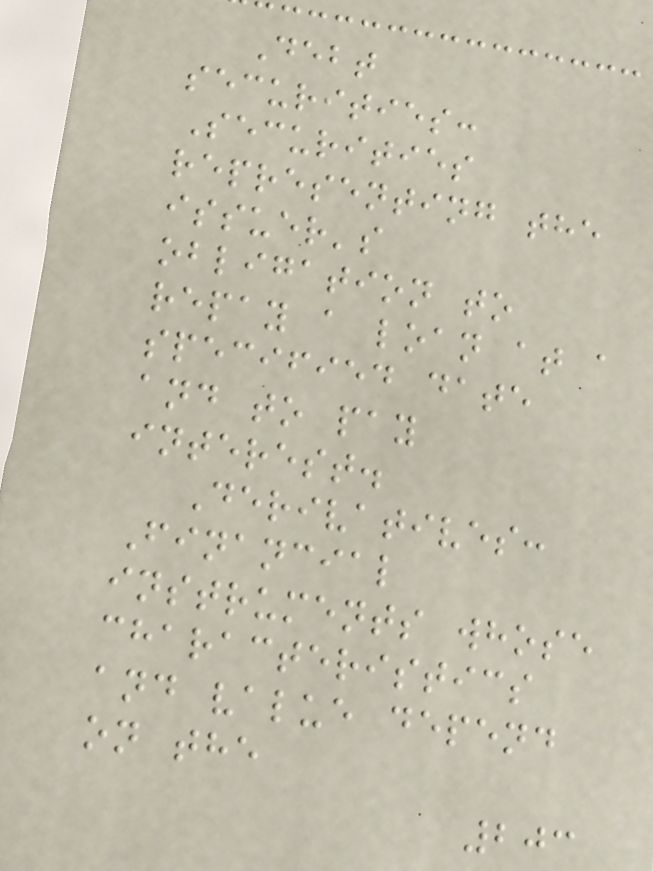Debt
securities:
Securities
representing the
issuer's
obligation to
repay a loan at a
specified date
and to pay
interest.
Derivatives:
Financial
instruments whose
characteristics
and value depend
on the
203
